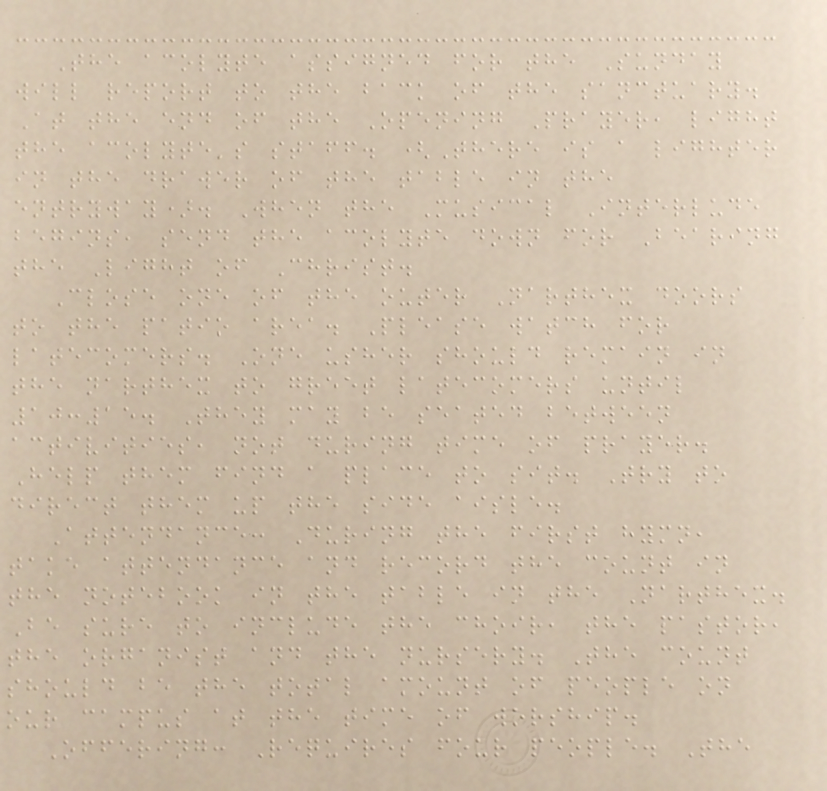The acolyte assigned for the Sunday
will report to the back of the sanctuary.
At the end of the Opening Prayer, light
the acolyte's staff. (There is a lighter
in the drawer of the table in the
entryway). When the Musical Interlude
begins, send the acolyte down for Bearing
the Light of Christ.
Close one of the outer Narthex doors
to the patio area. Please watch for
latecomers. One usher should remain in
the narthex to greet latecomers until
10:15. They may be seated between
activities, not during time of prayer.
Help them find a place to sit. Try to
direct them up the side aisle.
Attendance: During the first hymn,
take attendance and record the count in
the notebook in the table in the Narthex.
Be sure to include the choir, the pastor,
the organist and the nursery. The count
should be the total amount of people on
our campus at the time of worship.
Offering: Requires four people. The
